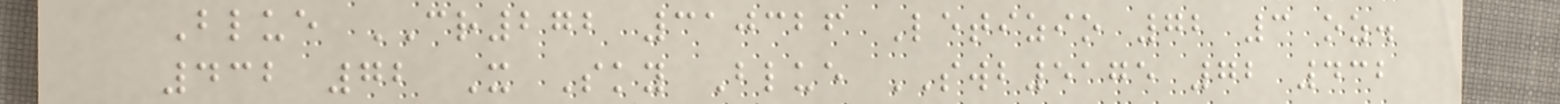Blue CR272 310326 Letizio 72 3 oz.
432 72 X Sky Blue SWB5175 72 432
